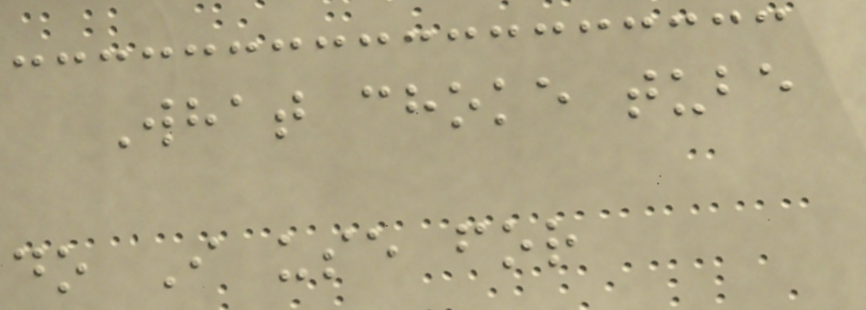What choke tube
do I use for
